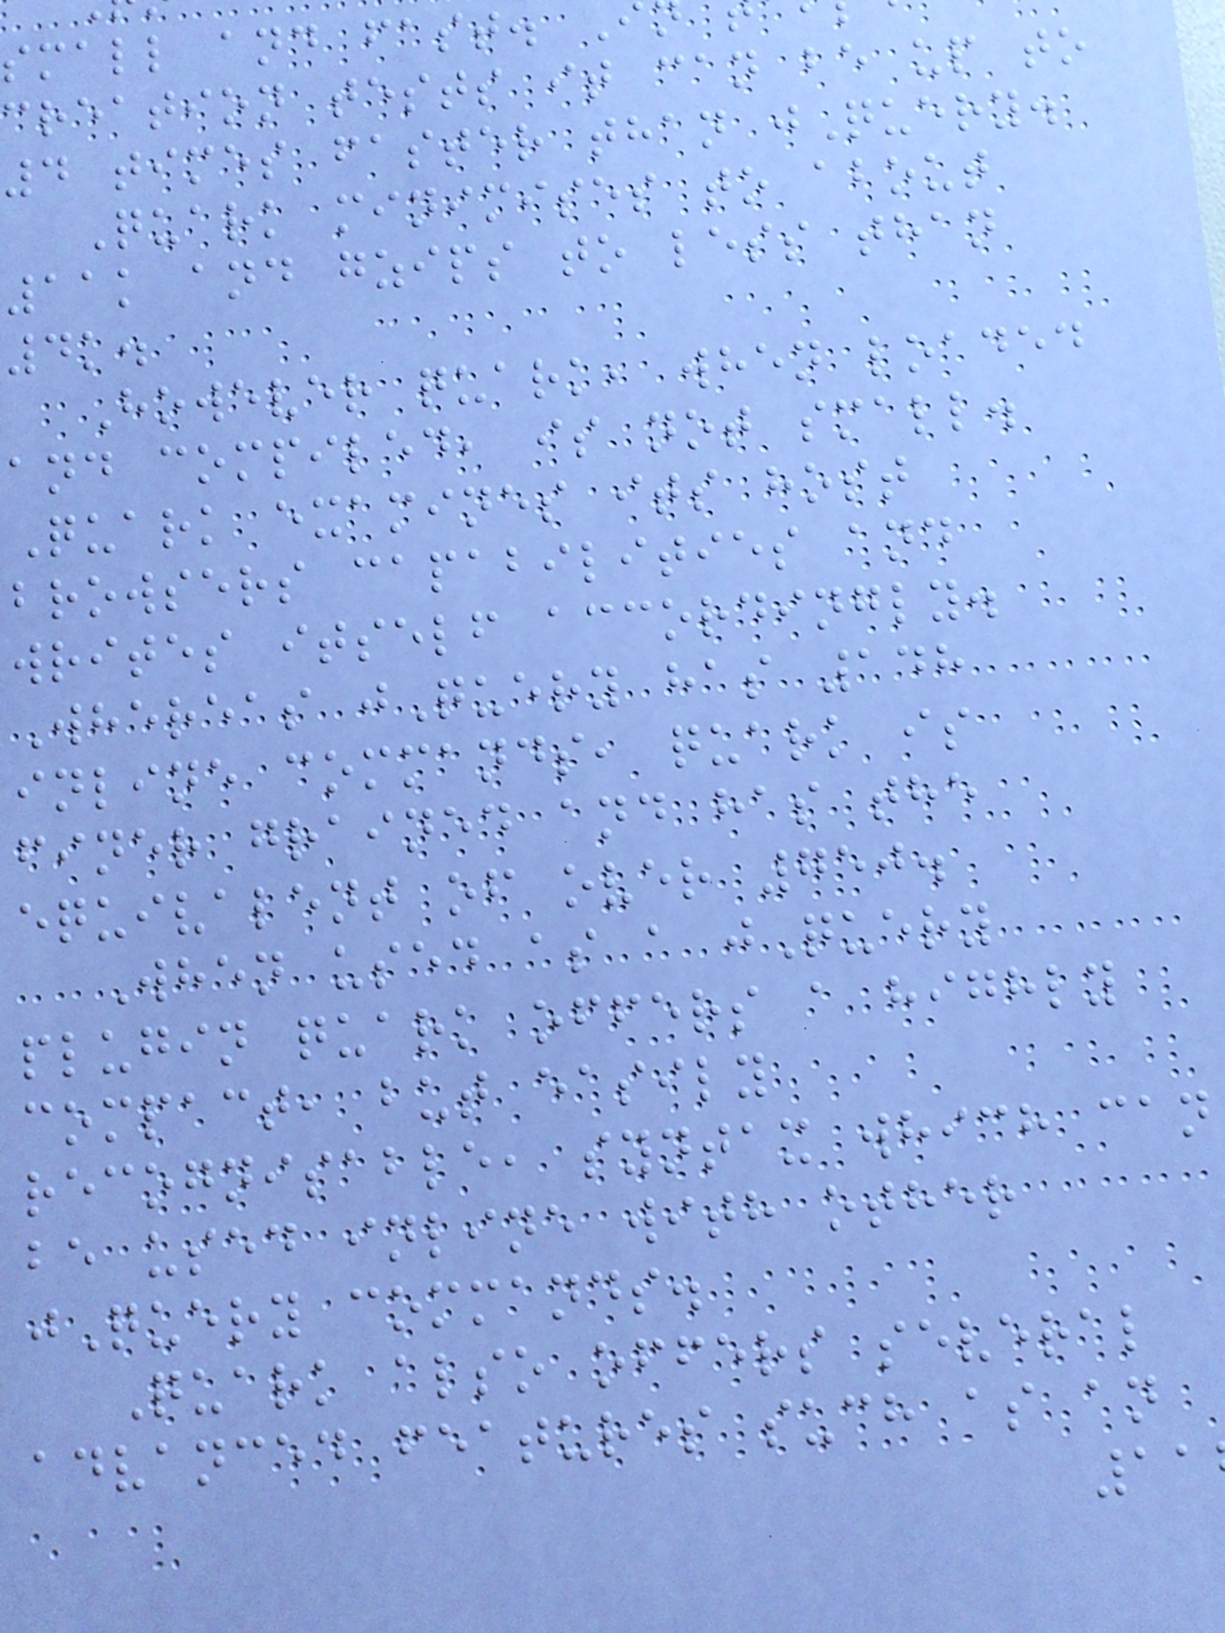small and fast.
creation tests it can be up to
4 times faster than jQuery.
Quark minimises to about
11k and gzips to less than
4k.
However quark, when loaded
and compiled, is not small.
Quark examines its host
browsers capabilities and
writes itself accordingly.
Whereas jQuery has 148
inline commands, quark is
finer grained and has the
equivalent of over 750.
When used as a jQuery
plugin quark offers a highly
compact, but easily
recognisable, syntax which can
be used inline with other
jQuery commands.
Quark also offers several
advanced features such as an
